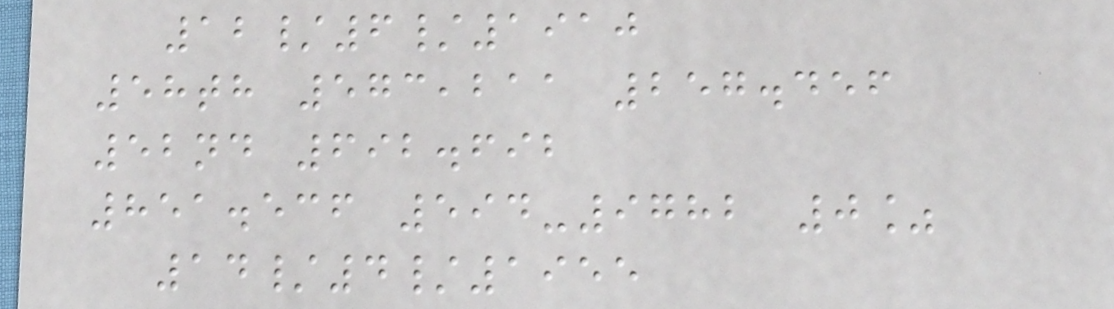12/6/1910
58th 573,211 257.456
52nd 692.692
851.536 594-9782 0%
14/4/1955
